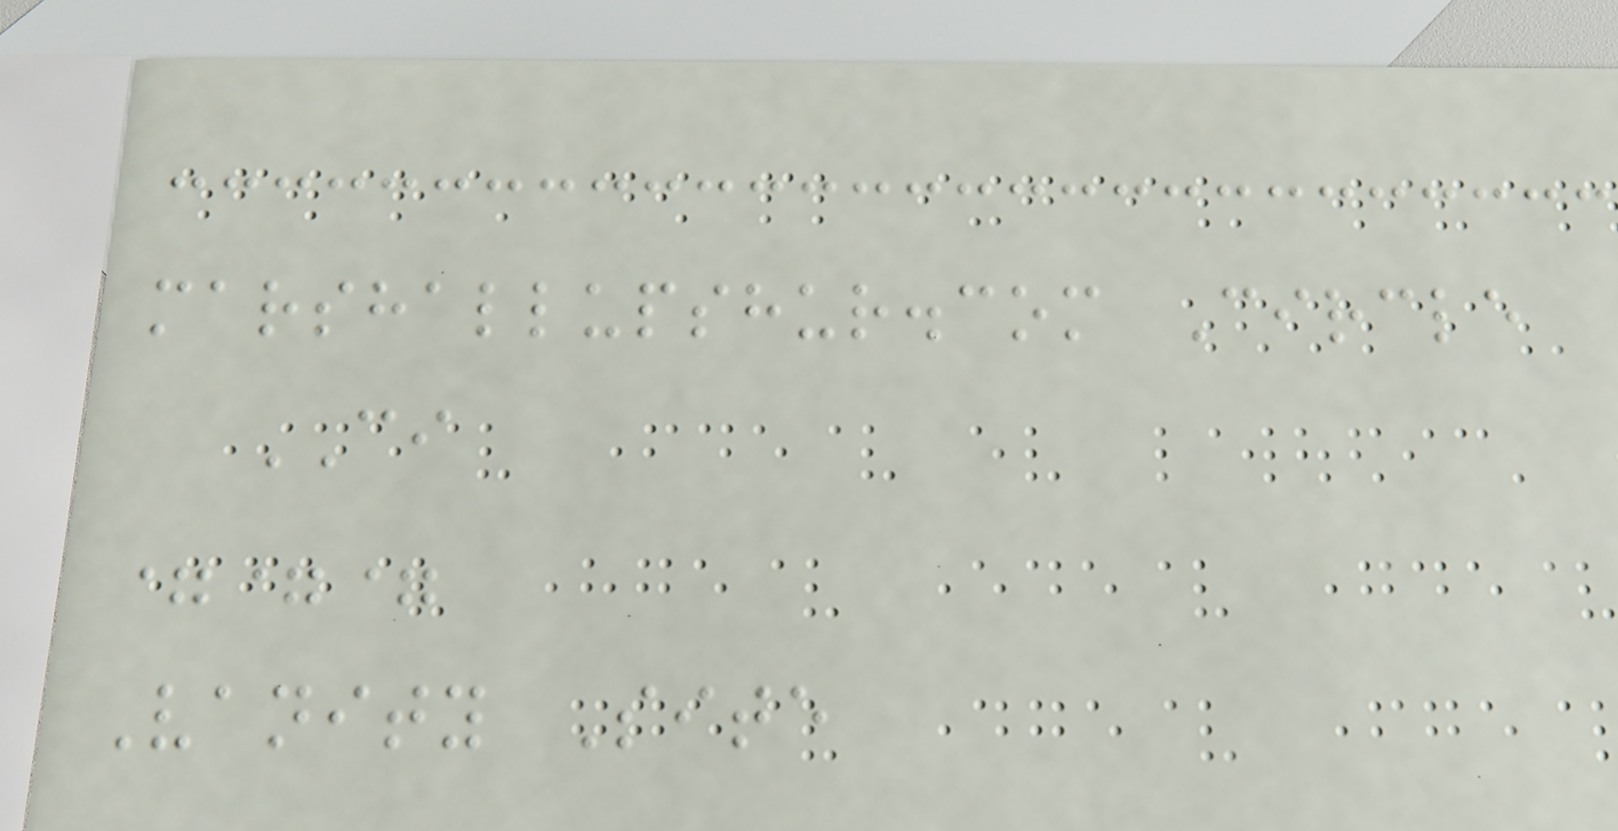marshallupshur.com Circle
CI
===
Vanity Site
